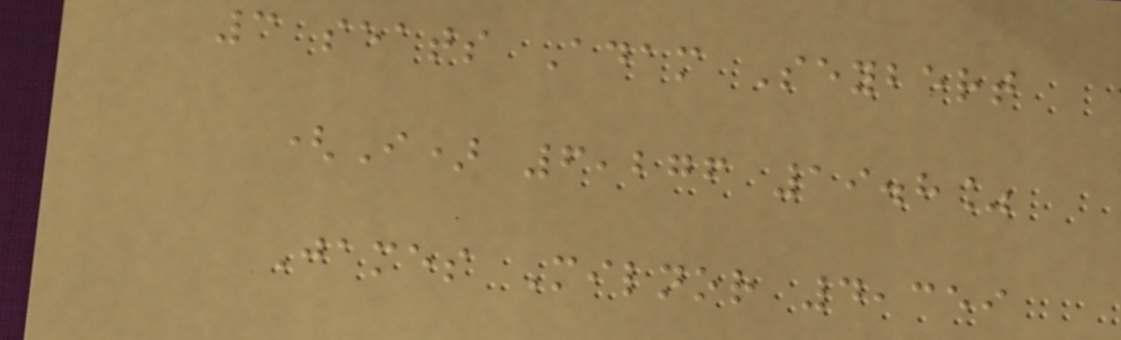3 seats Adam Seybert
(I) 6,276 19.8%
James Milnor 4,359
